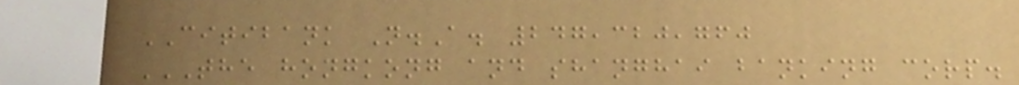CITIBANK N.A. 247,320,760
THE HONGKONG AND SHANGHAI BANKING CORP.
